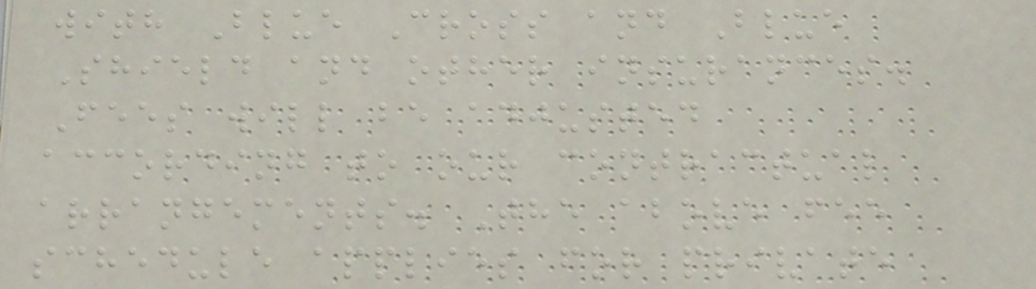with Blue Cross and Blue
Shield and other insurances.
Fees will be adjusted
according to our contractual
arrangements. The above fee
schedule applies for private
